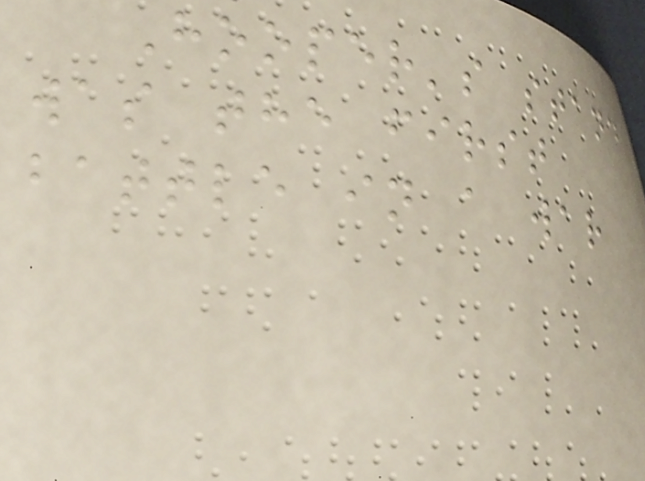Hooper's stand
was the first
battle in a war
